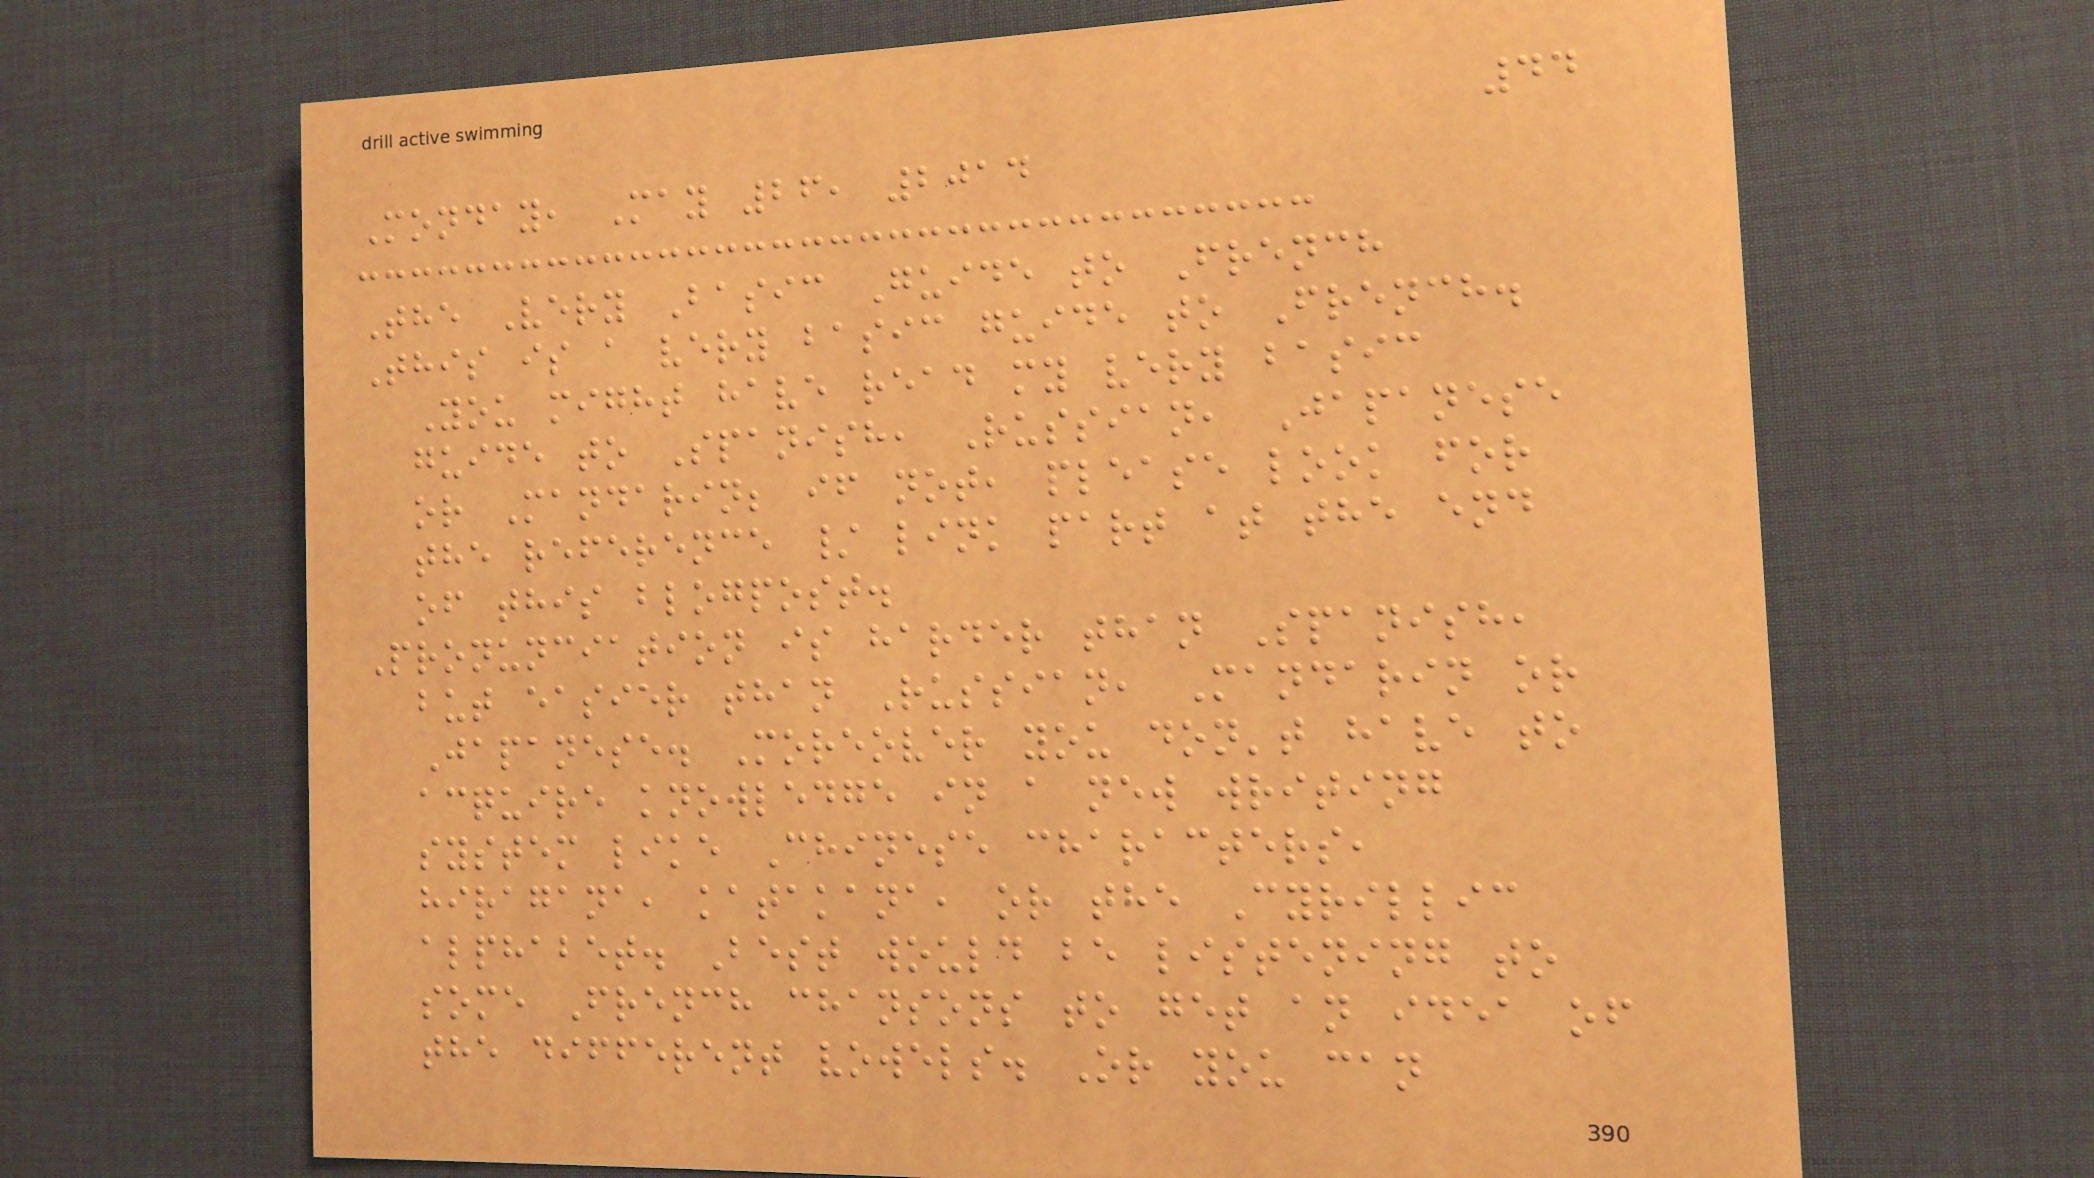44
Monday, May 26, 2014
The Very Basic Guide to French
This is a very basic guide to French.
You might have read my very basic
guide to Spanish, Russian, Japanese
or Mandarin; if not, please look for
the reference / link part at the end
of this blogpost.
Pronunciation is harder than Spanish,
but easier than Russian, Mandarin or
Japanese. Moreover you don't have to
acquire knowledge in a new writing
system like Chinese characters,
hiragana, katakana, or the Cyrillic
alphabet. Best would be listening to
some French chansons to get an idea of
the different vowels. Or you can
